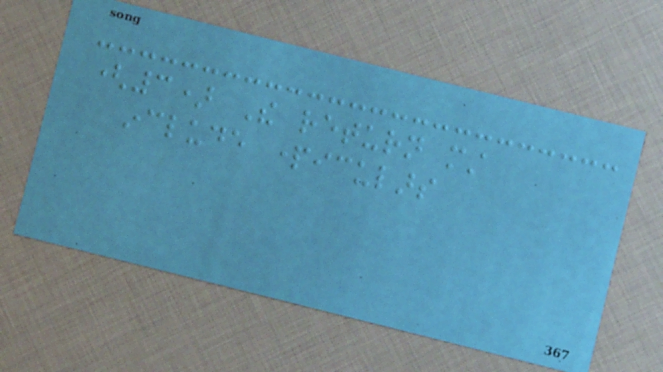(3) The return must
include particulars
